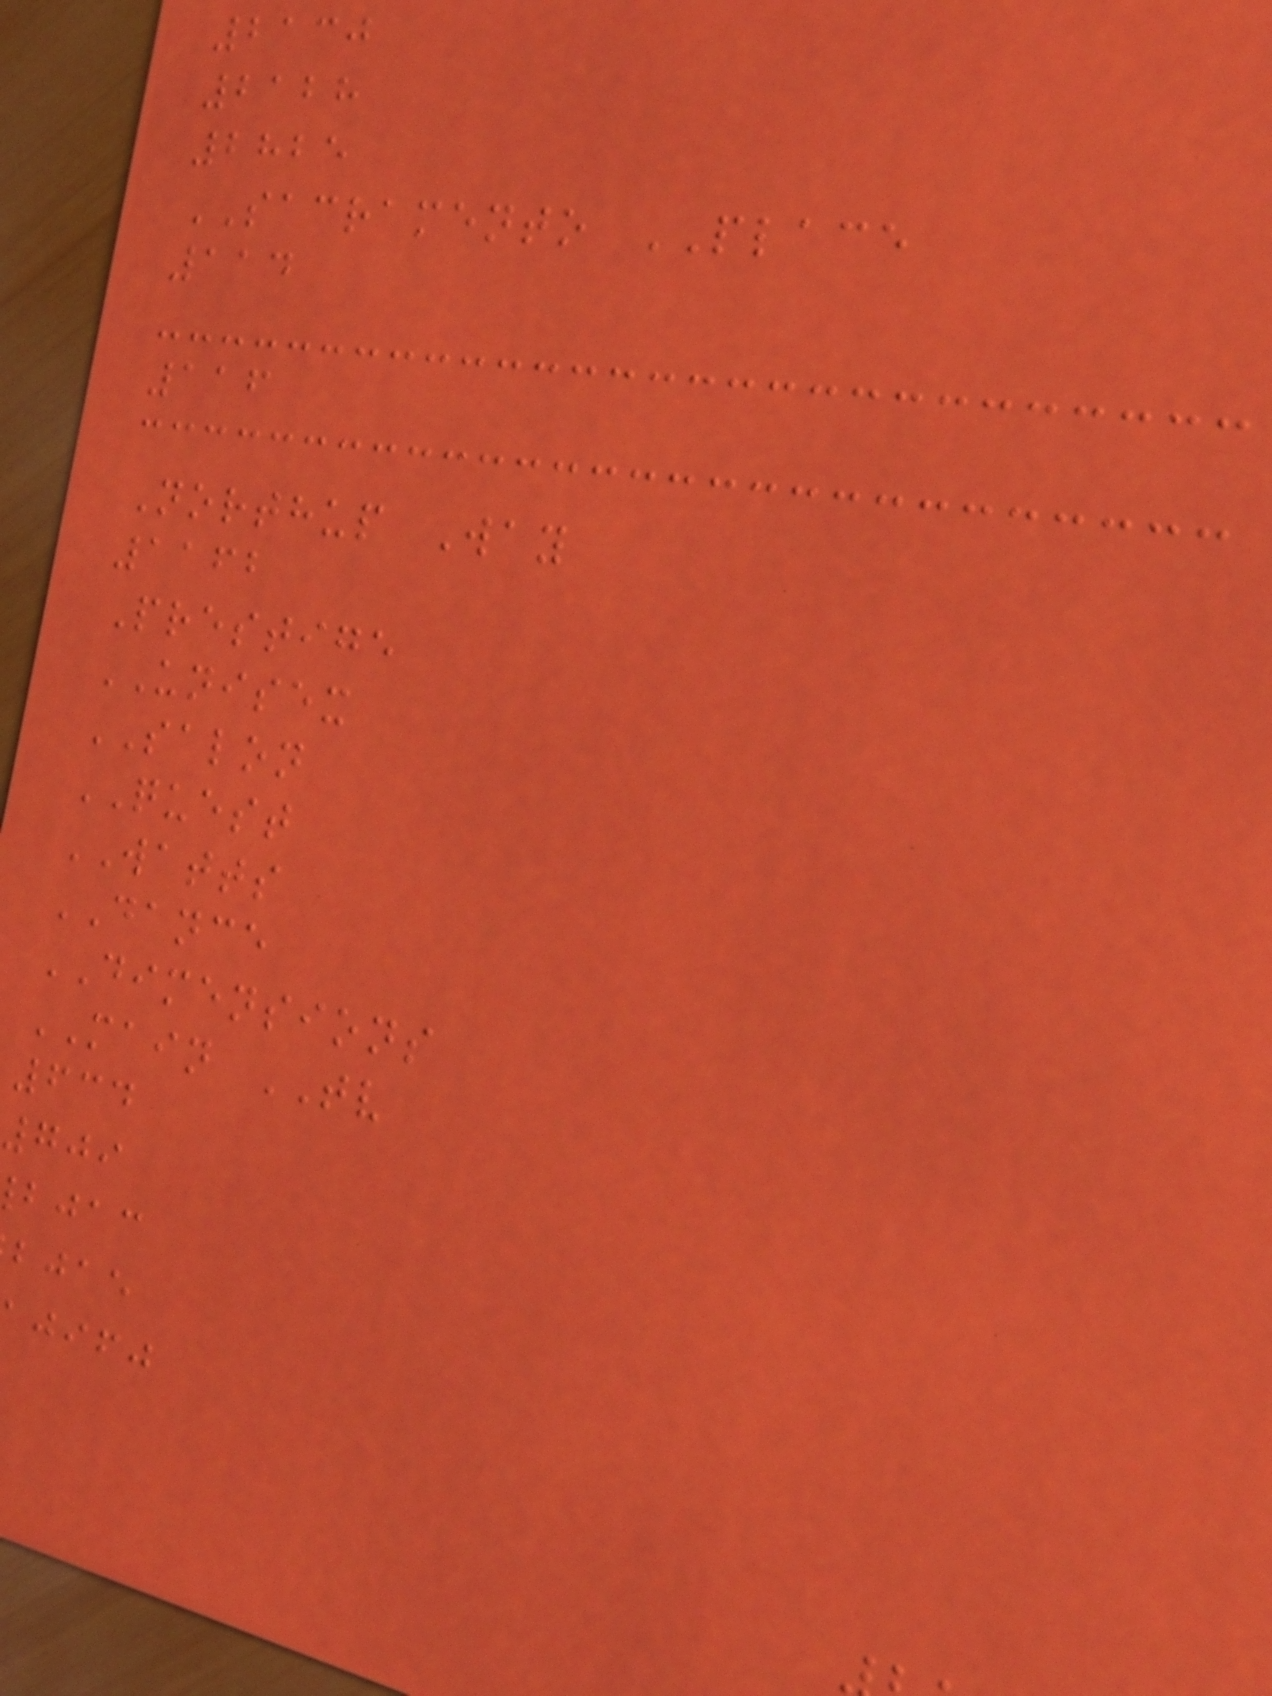2130
2128
2825
SACRAMENTO PLACE
114
116
Northup Way
1162
Prestige
UNISEX
SALON
QUEST
WATTS
DANCE
DIMENSIONS
MAIN TV
634
709
bjac
bjae
jifj
